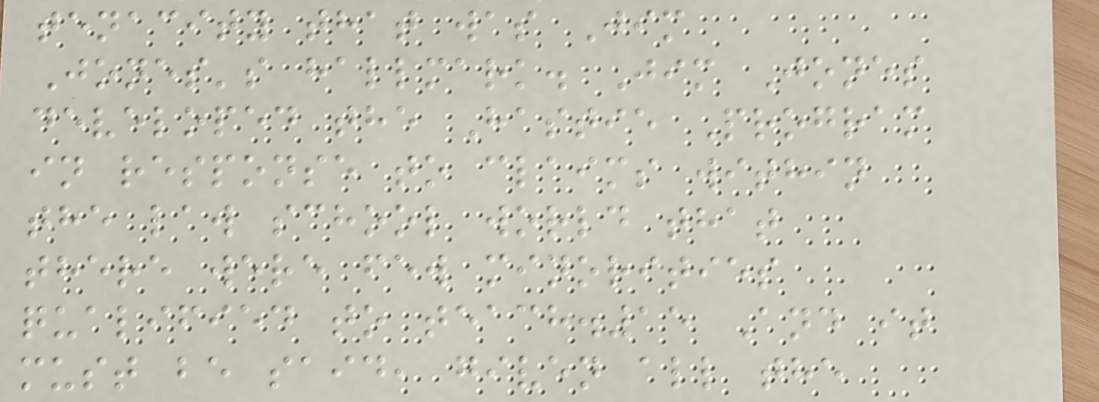tenacity that was Jim
Jones's hallmark. Jim Jones
developed the Hastie Program
in response to claims within
the law school world that
there were few minorities
qualified to teach.15 And it
must be said, given all the
